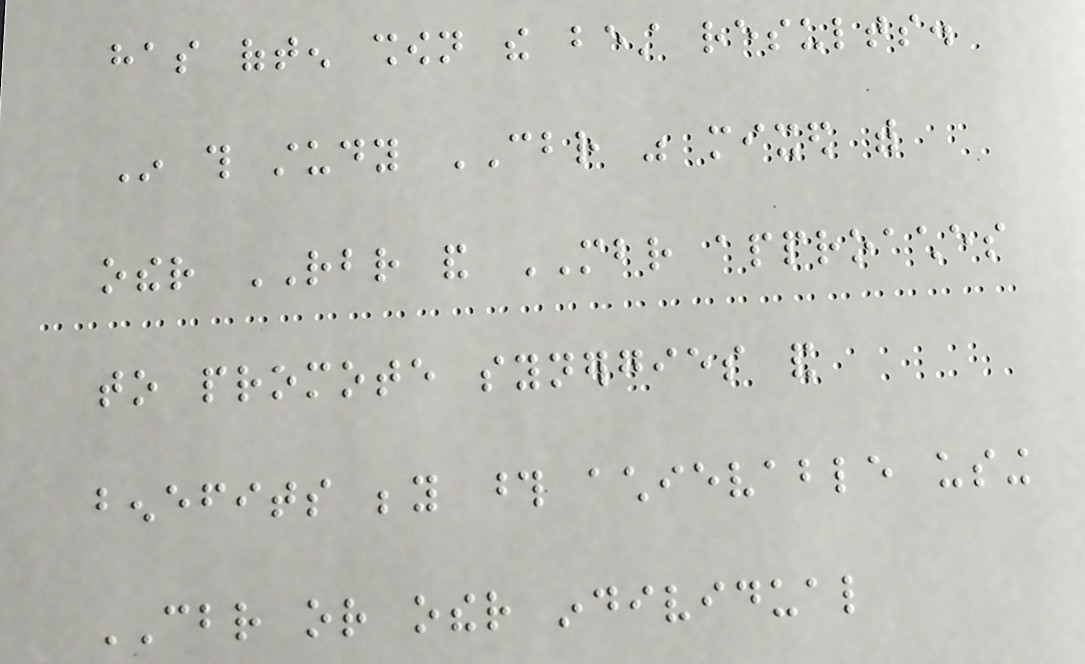has often shown the best results.
In this study CBR was mixed with
other RBR and MBR approaches
to promote synergies and
benefits beyond those achievable using
CBR or other individual
